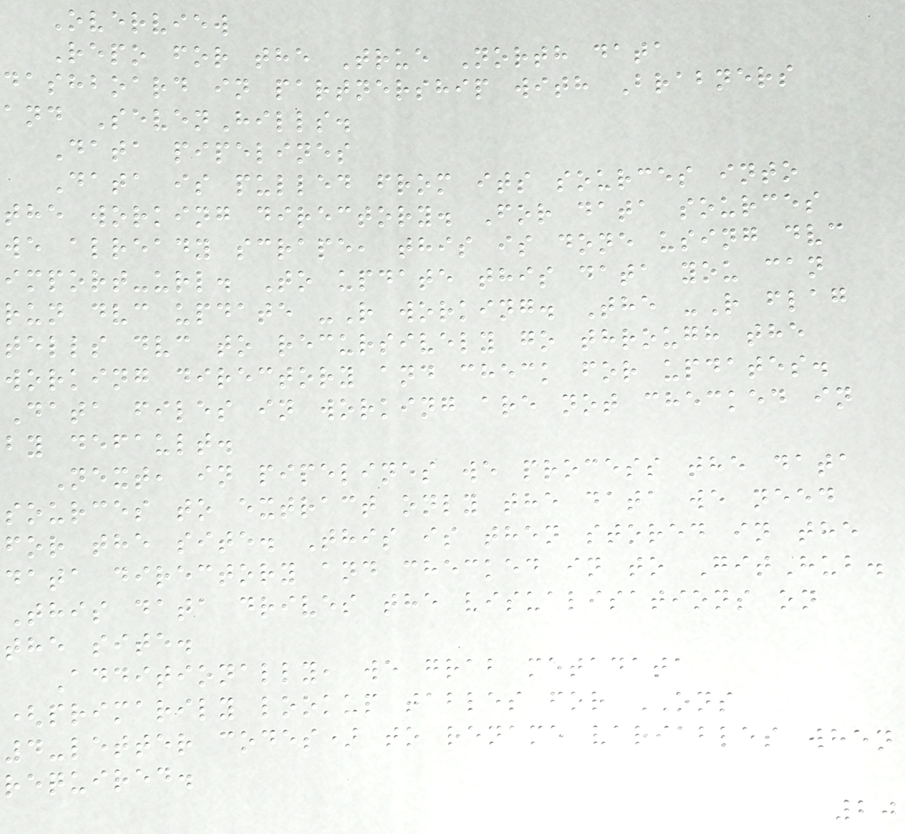Overview
Repo for the True North data
dashboard in partnership with Brabners
and SevenHills.
Data pipelines
Data is pulled from its sources into
the working directory. For data sources
we already scrape, this is done using dvc
import-url. To update this data you can
run dvc update -R working. The -R flag
tells dvc to recursively go through the
working directory and check for updates.
Data files in working are not checked in
by default.
Next, in pipelines we process the data
sources to extract only the data we need
for the site. This is then stored in the
data directory and checked in to GitHub.
This data drives the visualisations on
the site.
Additionally, we grab metadata
(primarily lookup tables for ONS
4-letter codes) to rename variables when
required.
20
